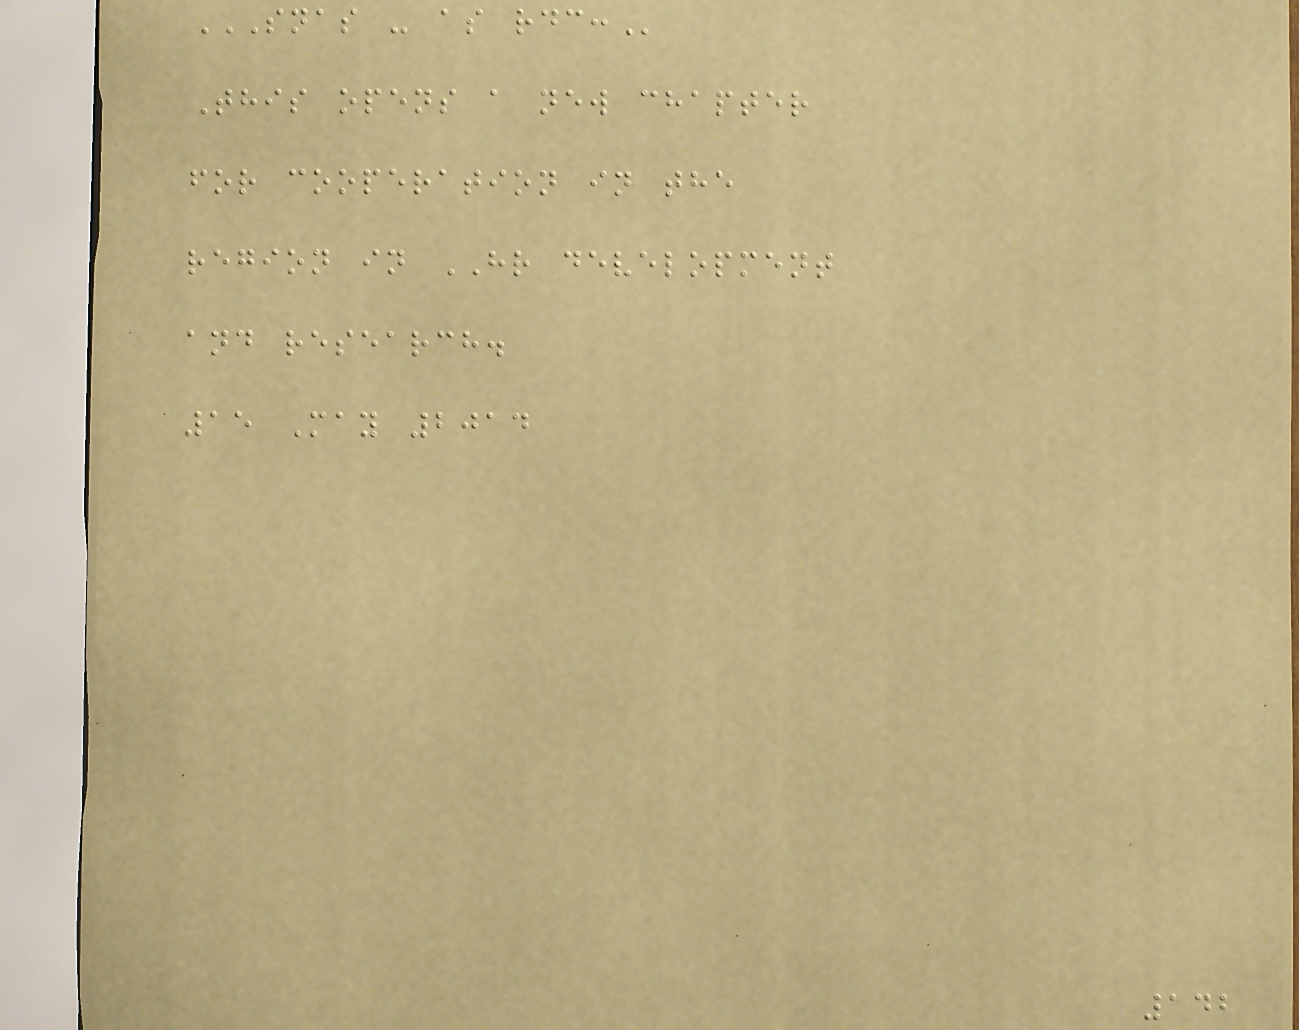SNAS - AS RDC:
This opens a new chapter
for cooperation in the
region in HR development
and research.
15 May 2014
142
